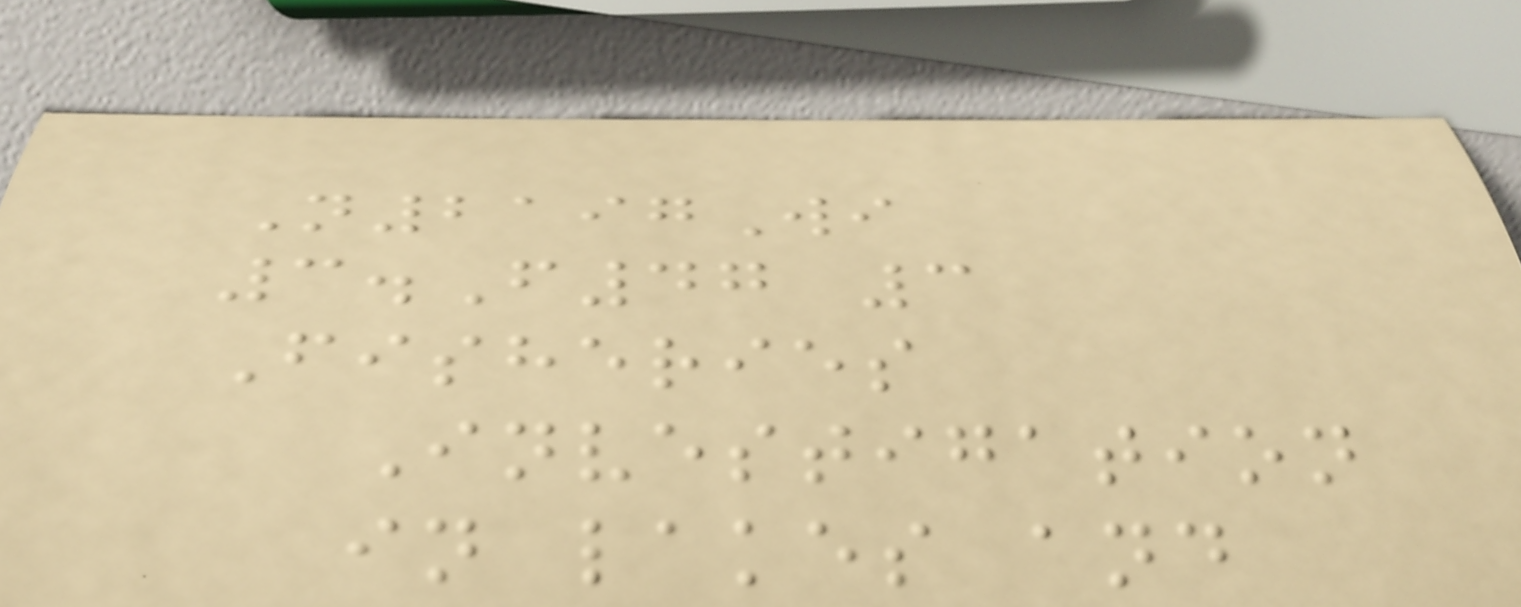N2197Wi
3.F47 3
Fisheries
Investigation
in lakes and
